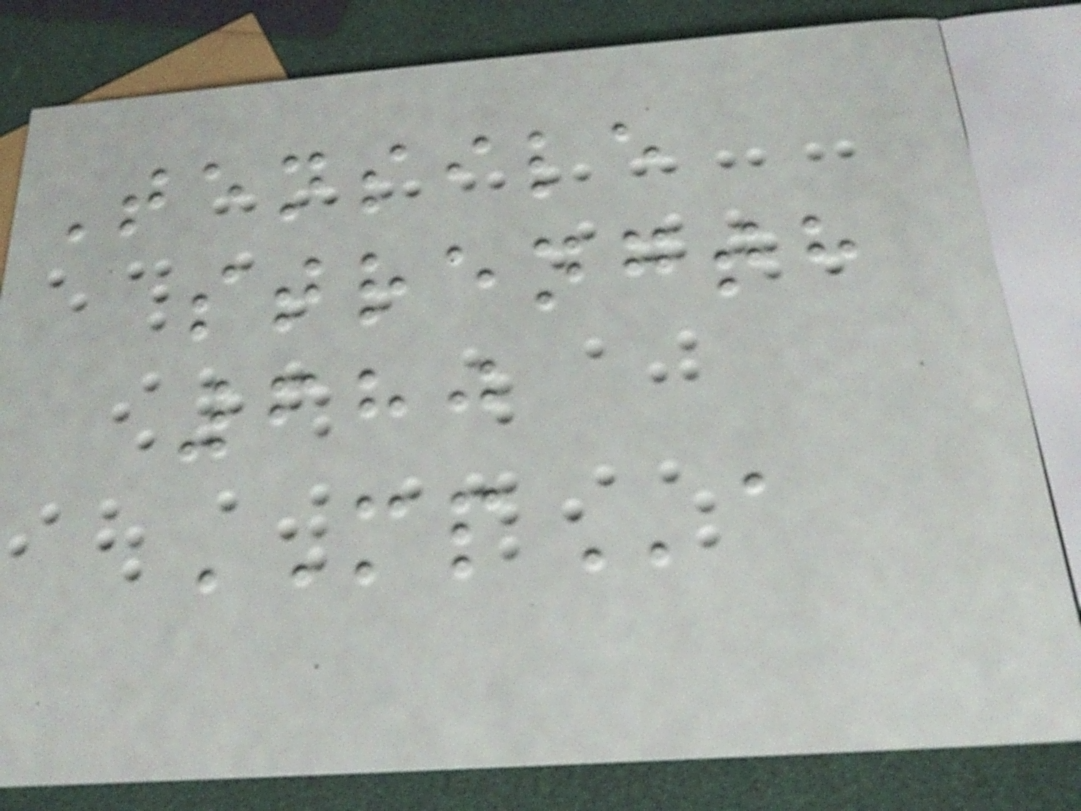Tensile
strength
680
MPa
